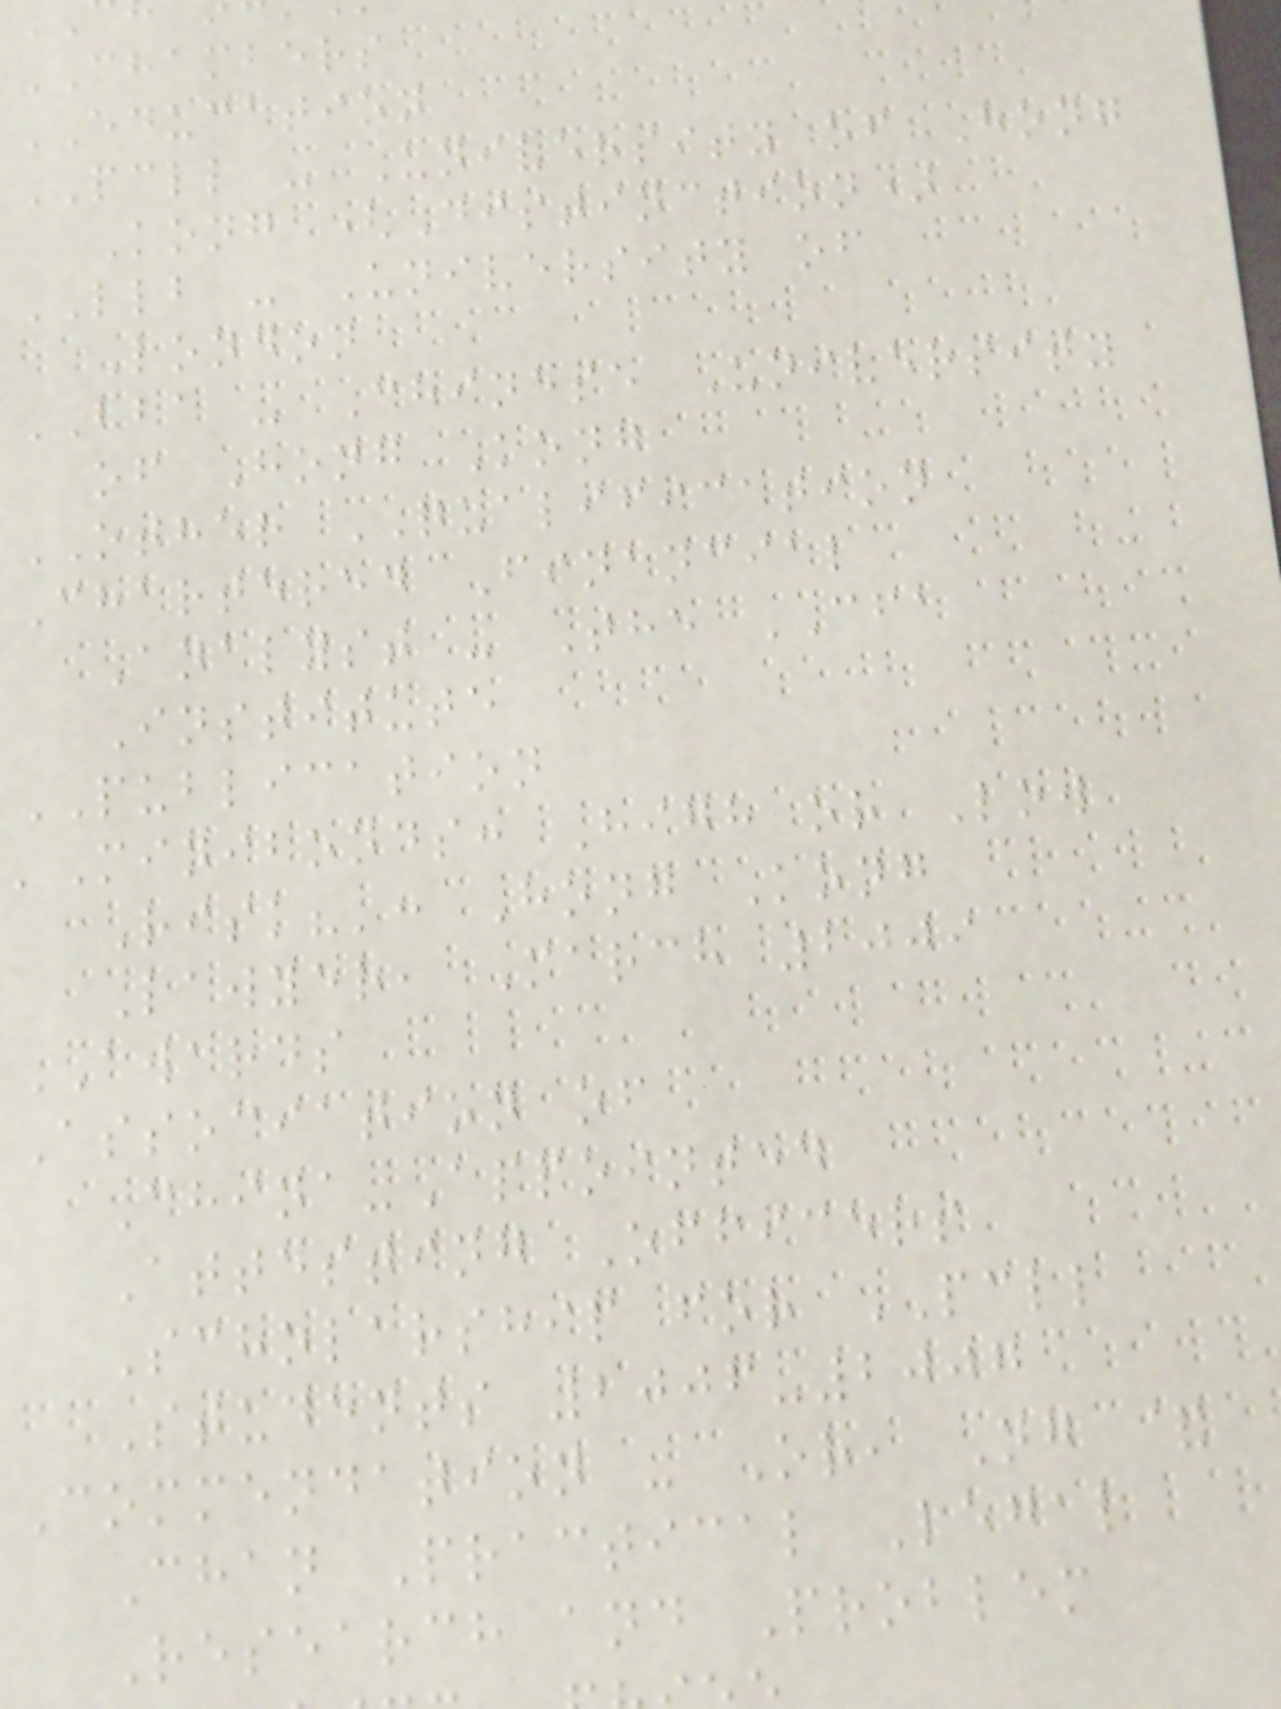CHAMBERS
EDUCATION
PCLL - University of Hong
Kong (Distinction)
LLB - University of
London
BBA - Chinese University
of Hong Kong
OTHER QUALIFICATION
Chartered Financial
Analyst - The CFA
Institute
PUBLICATION
'Minibonds: High or Low
Risk?': Hong Kong
Lawyer, March 2009
AWARDS
Association of
China-Appointed
Attesting Officers
Scholarship for PCLL
Students 2006-2007
Commendation - Or, Ng &
Chan Practical Legal
Research and Problem
